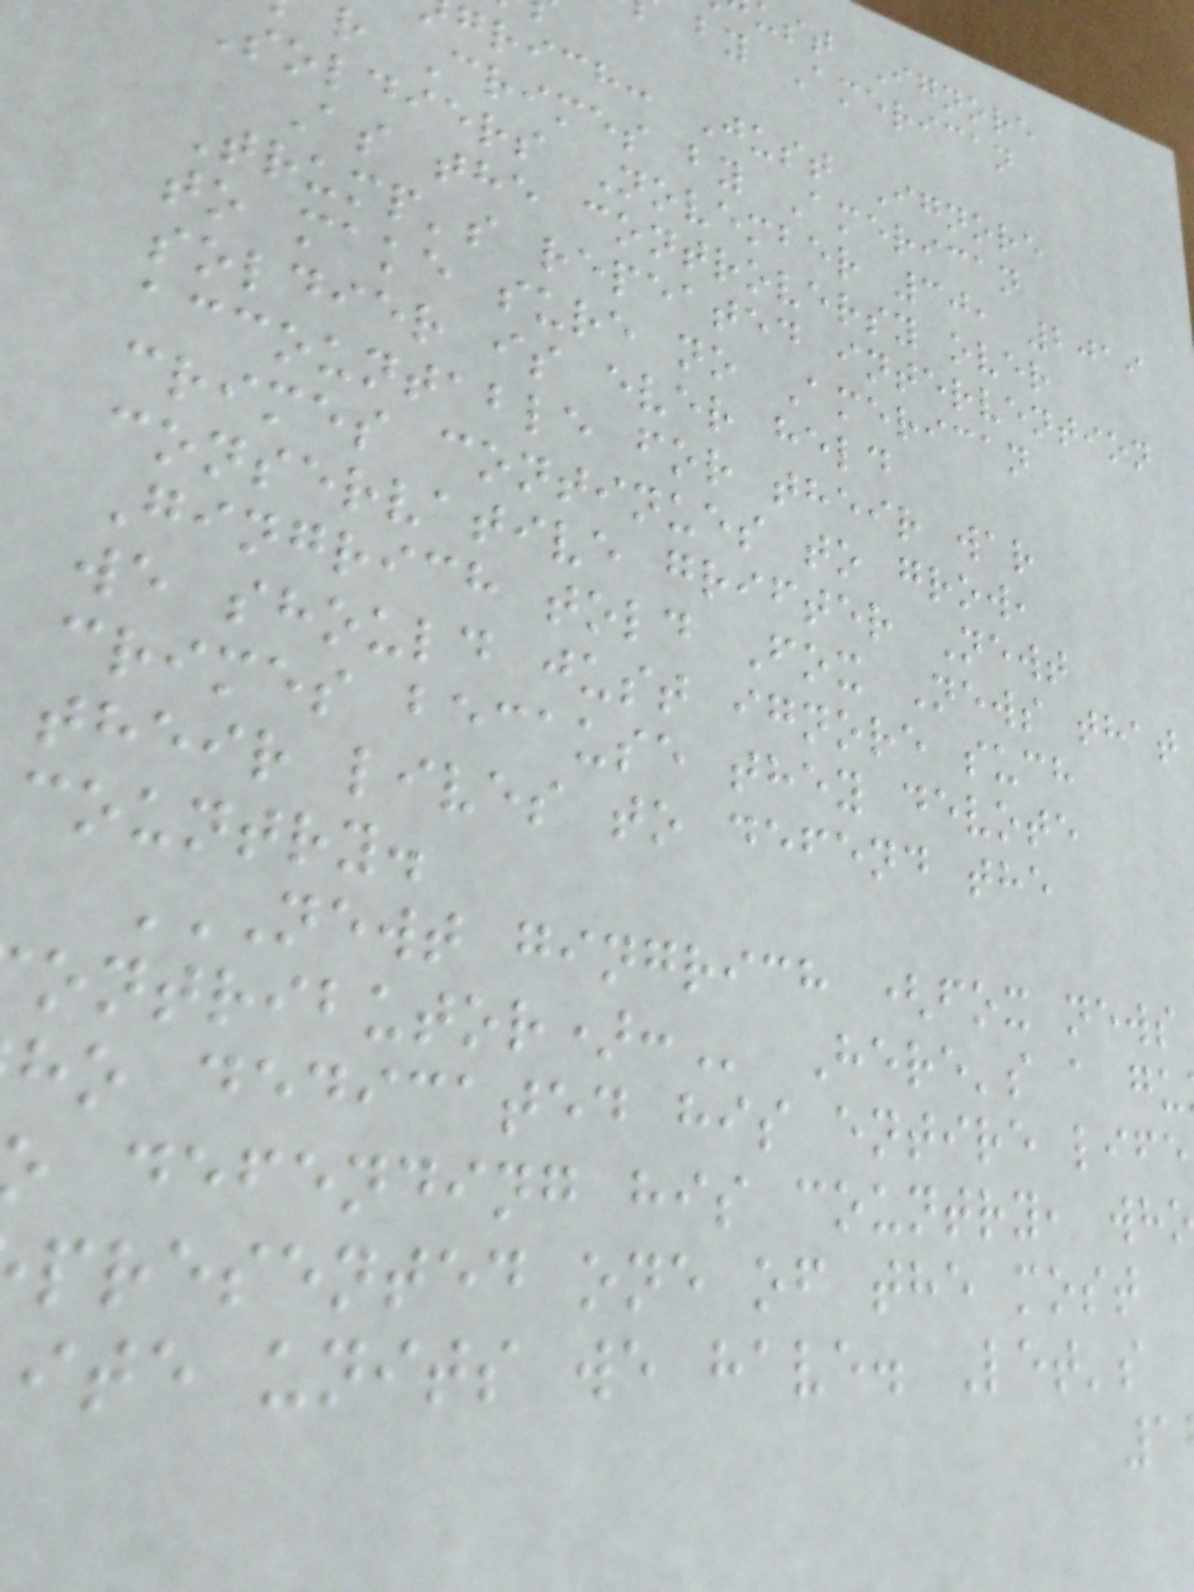st Ignore
by American
grich: Just Ignore
r Crimes by American
Soldiers November 30, 2019
As the controversy over
Trump's repeated intervention
to make sure no American
soldier is ever held
accountable for their war
crimes continues to grow,
conservative grifter Newt
Gingrich told Fox News that
we should just ignore such
crimes because they devote
their lives to defend the
country.
NEWT GINGRICH (FOX NEWS
Here's a gu
ho dedicated his entire life
defending his country, wh
presented one of the most
ite units we have. Let's
